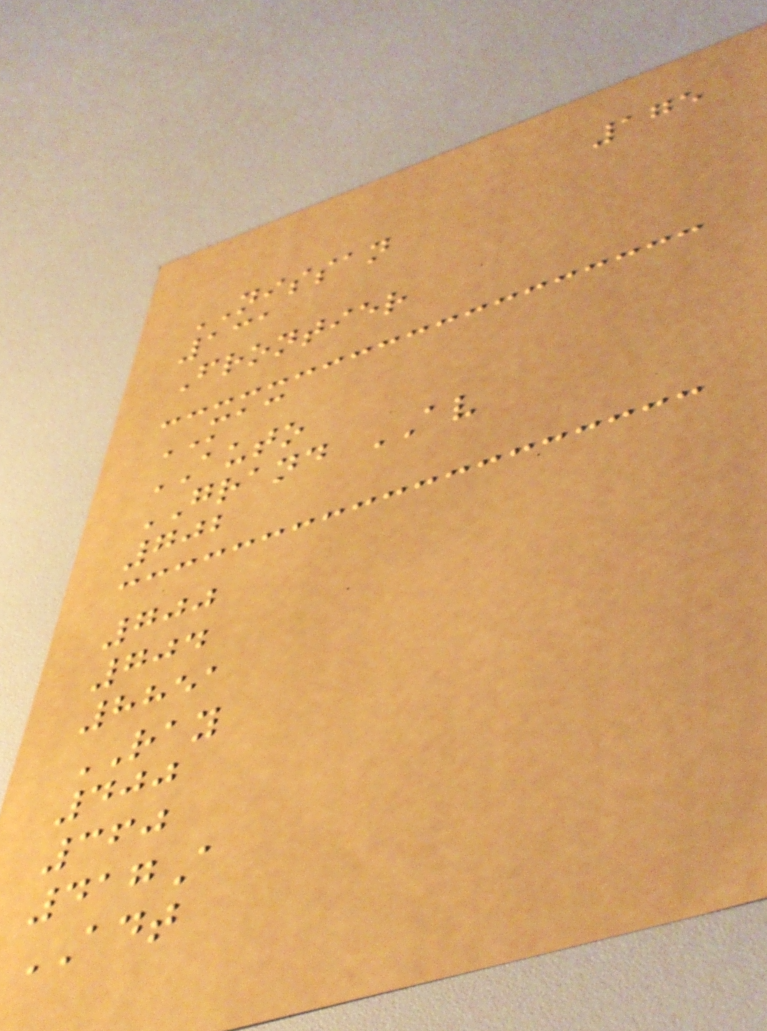175
NISSAN
131
Frontier
MAC
AUTO
GRAND AV
702
700
704
8851
RAY
400
360
417A
ADT
